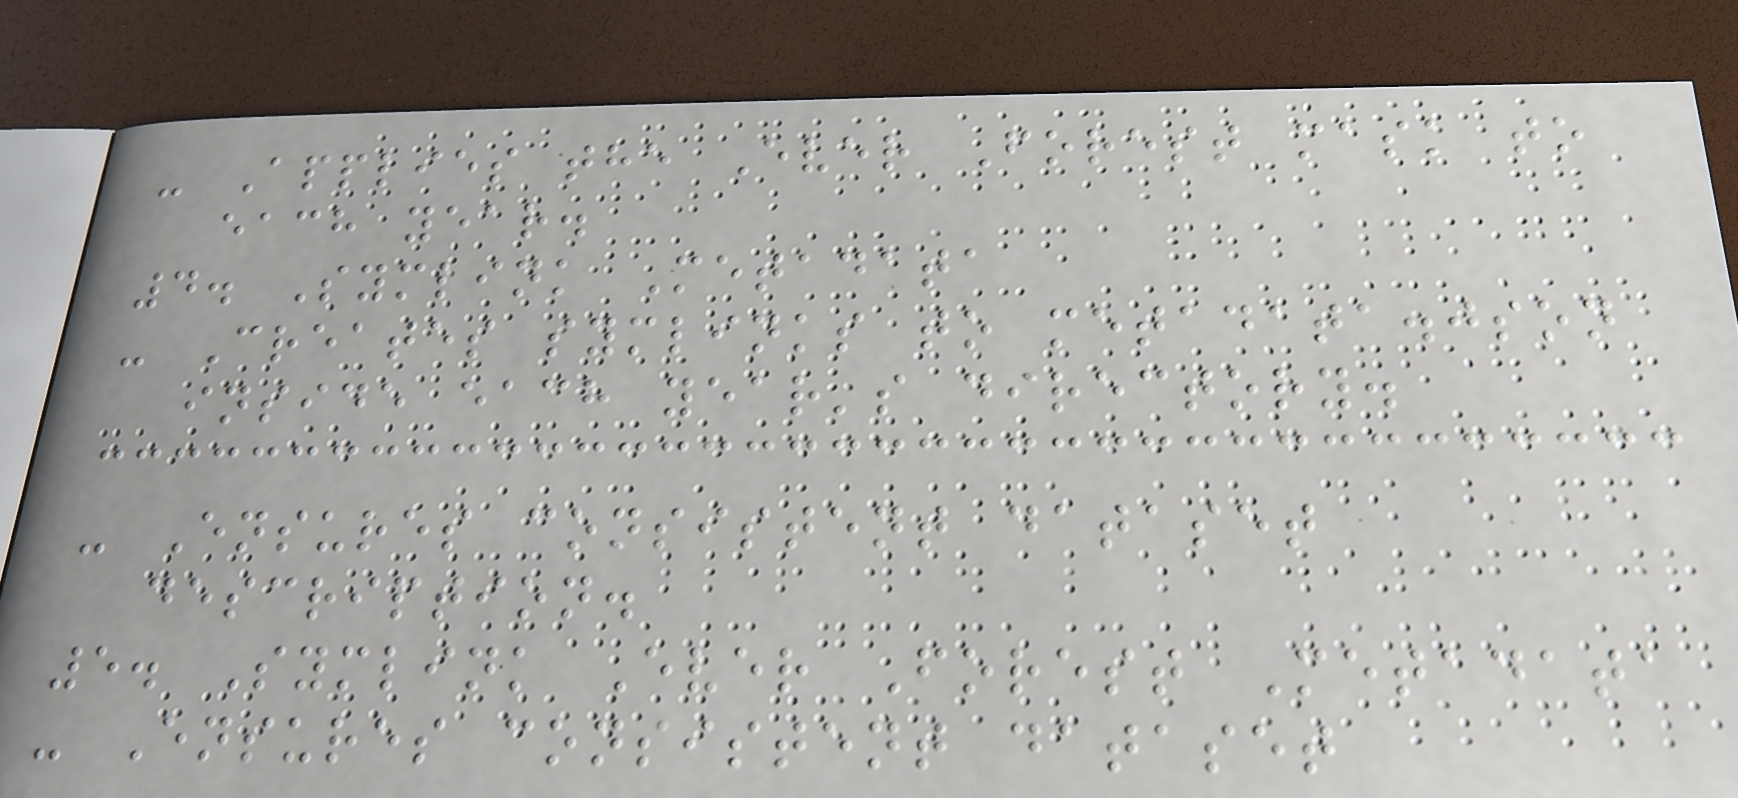- Applies the Ever Forest mask to
each year.
4. Symlink Metadata
- Creates symlinks to metadata.json
inside each year's directory.
- Ensures consistent dataset
description.
5. Symlink Ever Forest Metadata
- Ensures consistent dataset
